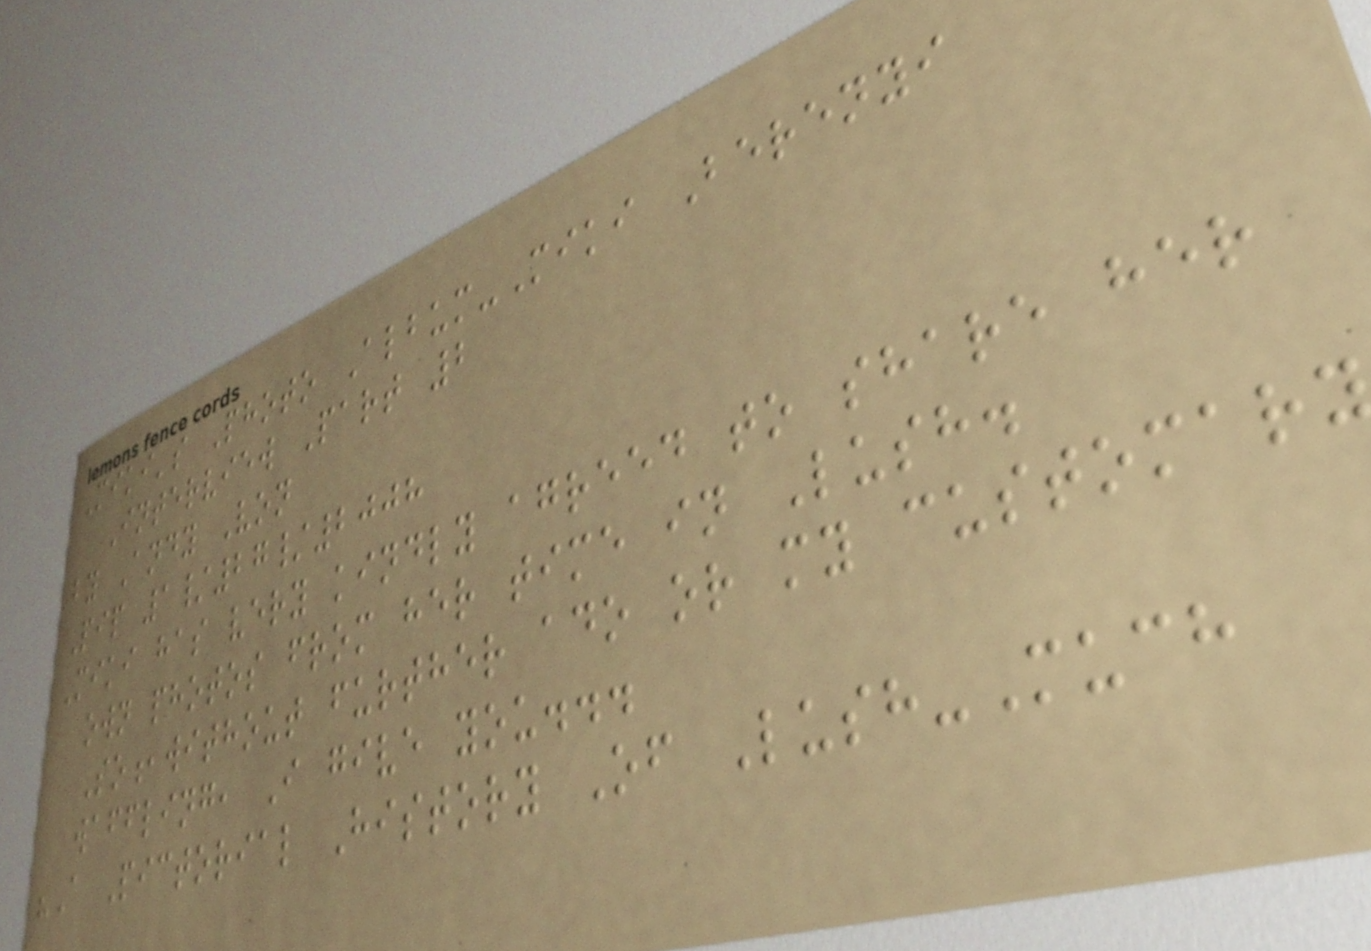Miki's Photo Album-Miki Berenyi
Interview Part 2
by Andy Von
Pip 1/27/2008
Miki has very kindly agreed to share her
own photos from her time in Lush.
So,without further ado or my customary
waffling, I give you...
"A Pictorial History Of Lush-Much
